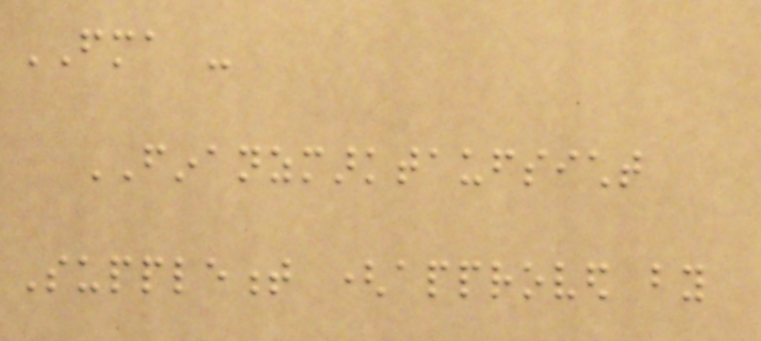FMA -
FINANZMARKTAUFSICHT
Supplement (approved by
